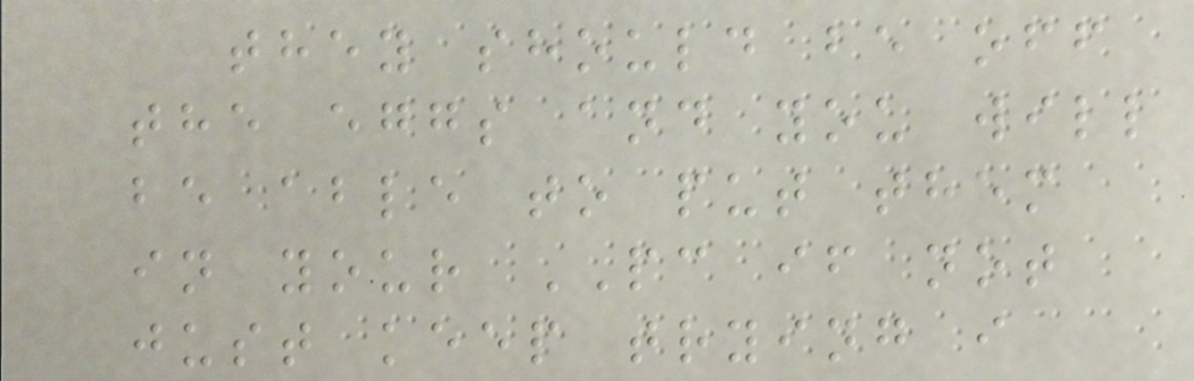they should be off
the eggs and you will
be able to put them
in your PC if not
just keep trying i
